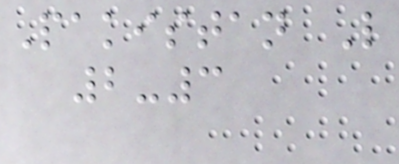Pakistan L
2-3
